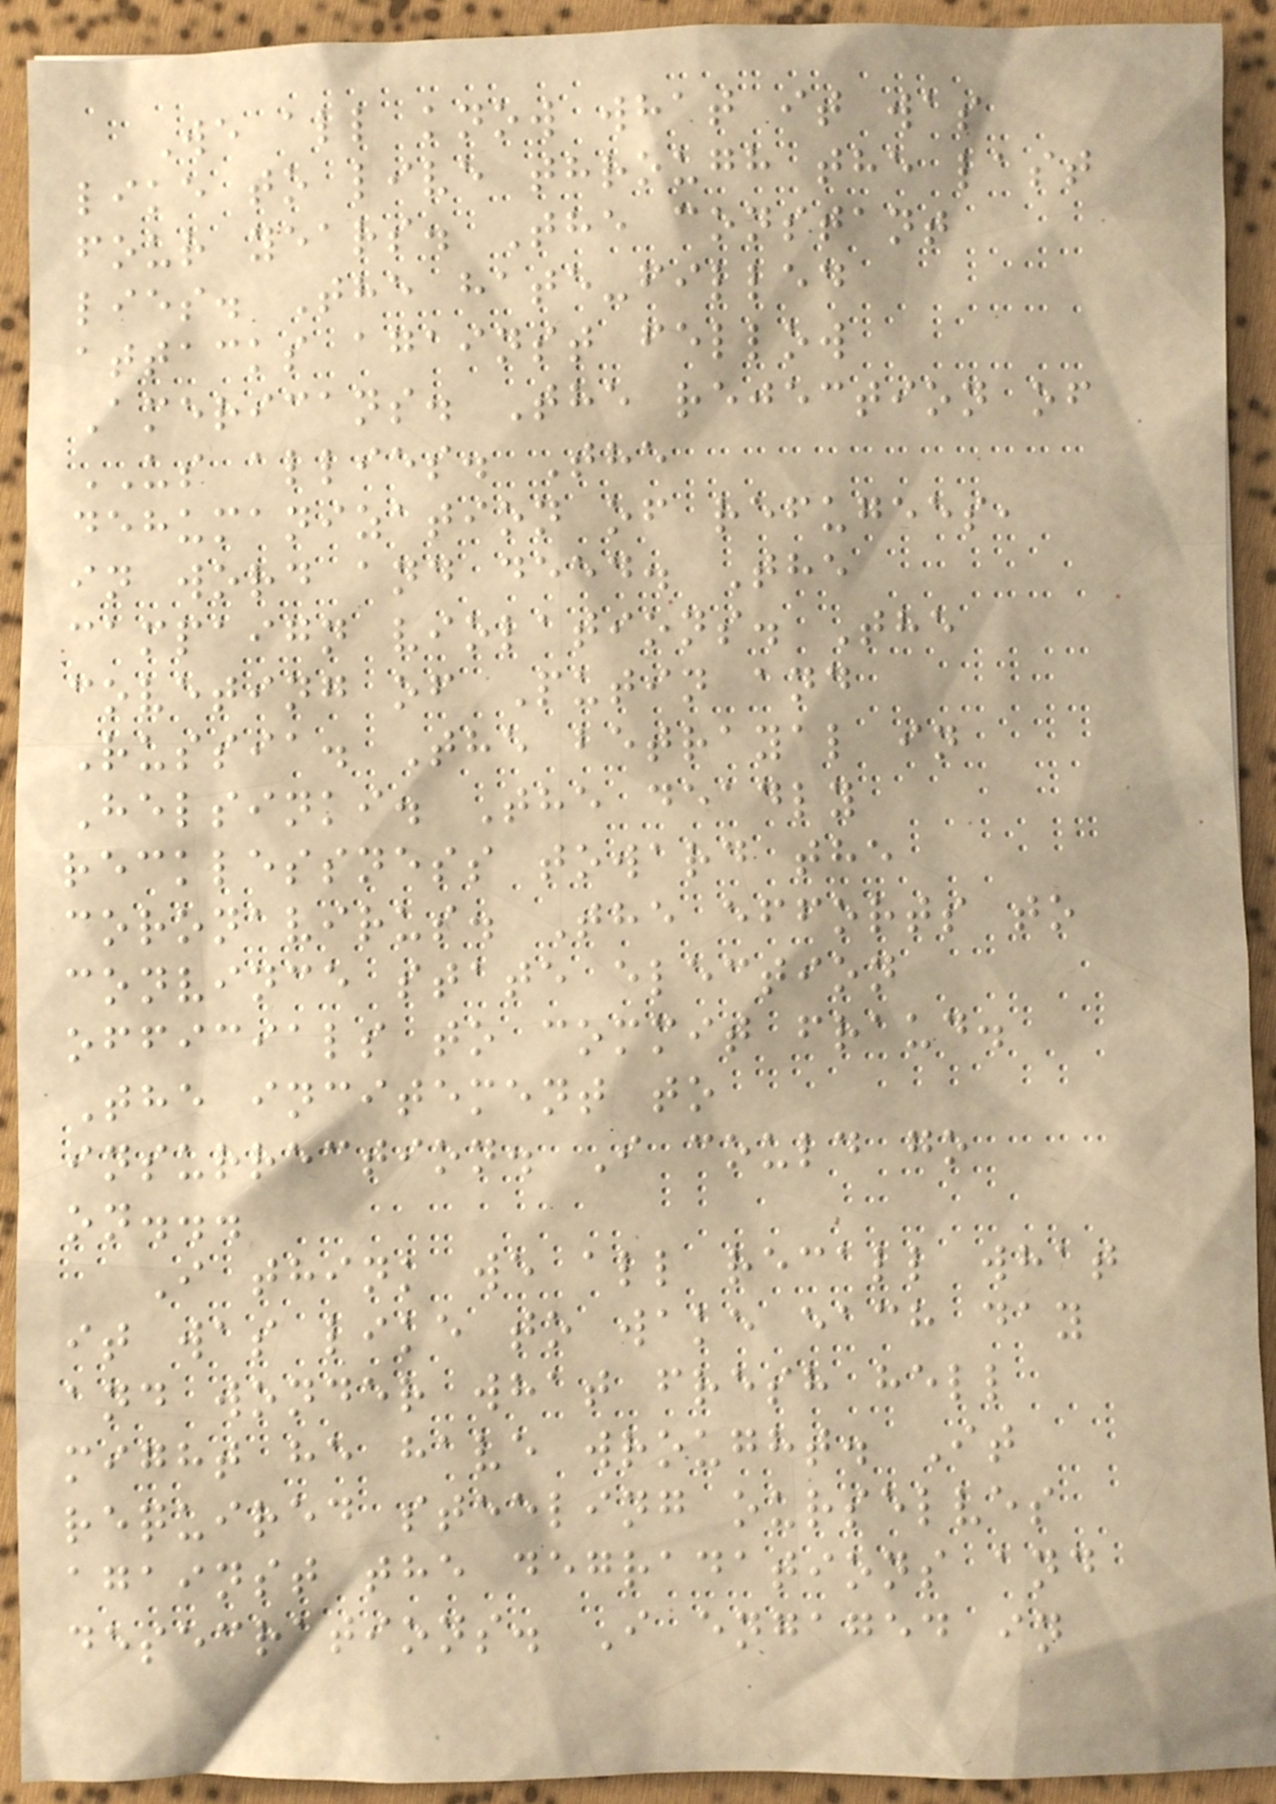We all know what it was
like to live through the last
four years. The constant
lies. The hate-filled
attacks against fellow
Americans. The rejection of
US allies. The
dehumanization of refugees,
in word and deed. The
campaign violations. The
coveting of Putin and
Russia. The betrayal in
Helsinki. The deadly
recklessness toward the
coronavirus. The efforts to
convince state election
officials to commit fraud.
The incitement to
insurrection. I could go
on...
I think we all recall what
it was like to wake each day
and wonder what fresh hell
might he have wrought. It
required steeling ourselves
against the degradations and
desecrations. I engaged in
